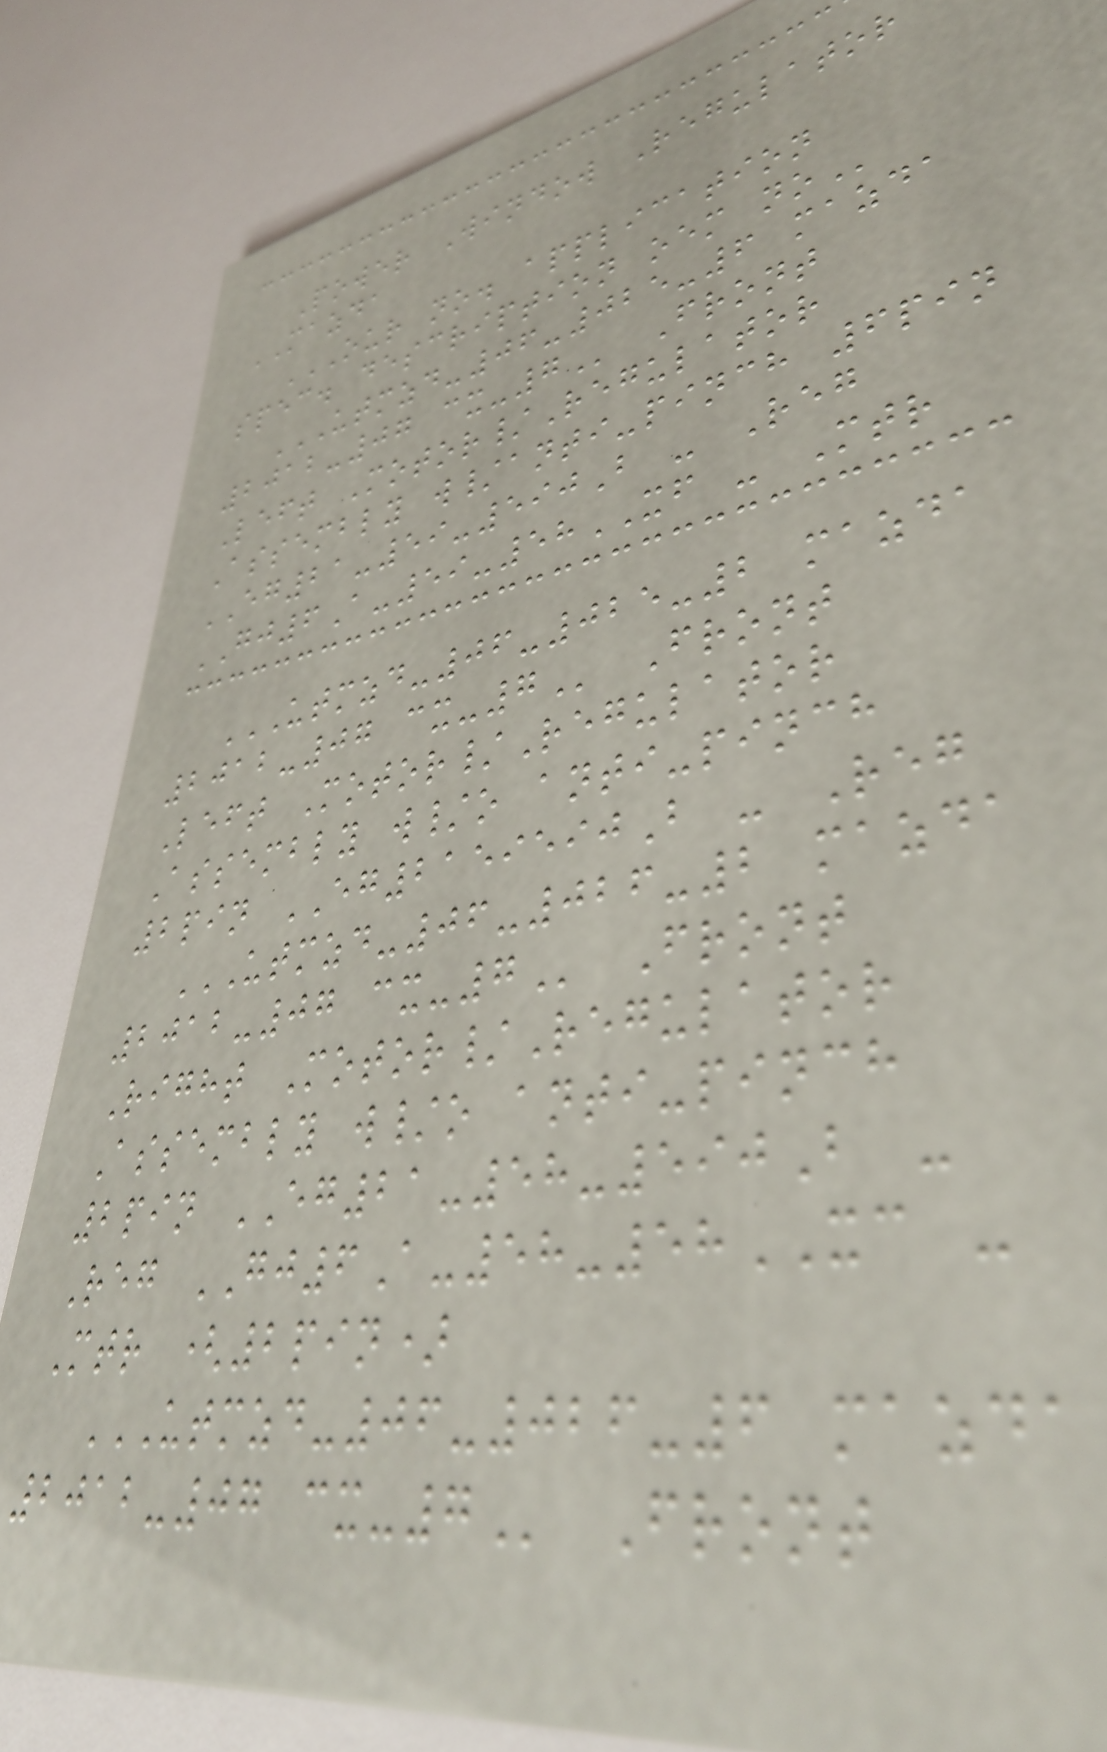Power Window Regulator
MAZDA
OUR NO. APPLICATION
SPEC. DESCRIPTION OEM NO
UTMZD-06-025-6 MAZDA
2012-07 CX-7 Front
Left Motor/Regulator
Assembly w/anti-pinch 6pin
EG21-59-590B - Reg
GJ6A-59-58XF - Mtr
UTMZD-06-025-2 MAZDA
2012-07 CX-7 Front
Left Motor/Regulator
Assembly w/o anti-pinch
2pin EG2159590B - Reg
UTMZD-06-026-2 MAZDA
2012-07 CX-7 Front
Right Motor/Regulator
Assembly w/o anti-pinch
2pin EG21-58-590B -
Reg GJ6A-58-58XC -
Mtr (2pin)
UTMZD-06-026-6 MAZDA
2012-07 CX-7 Front
